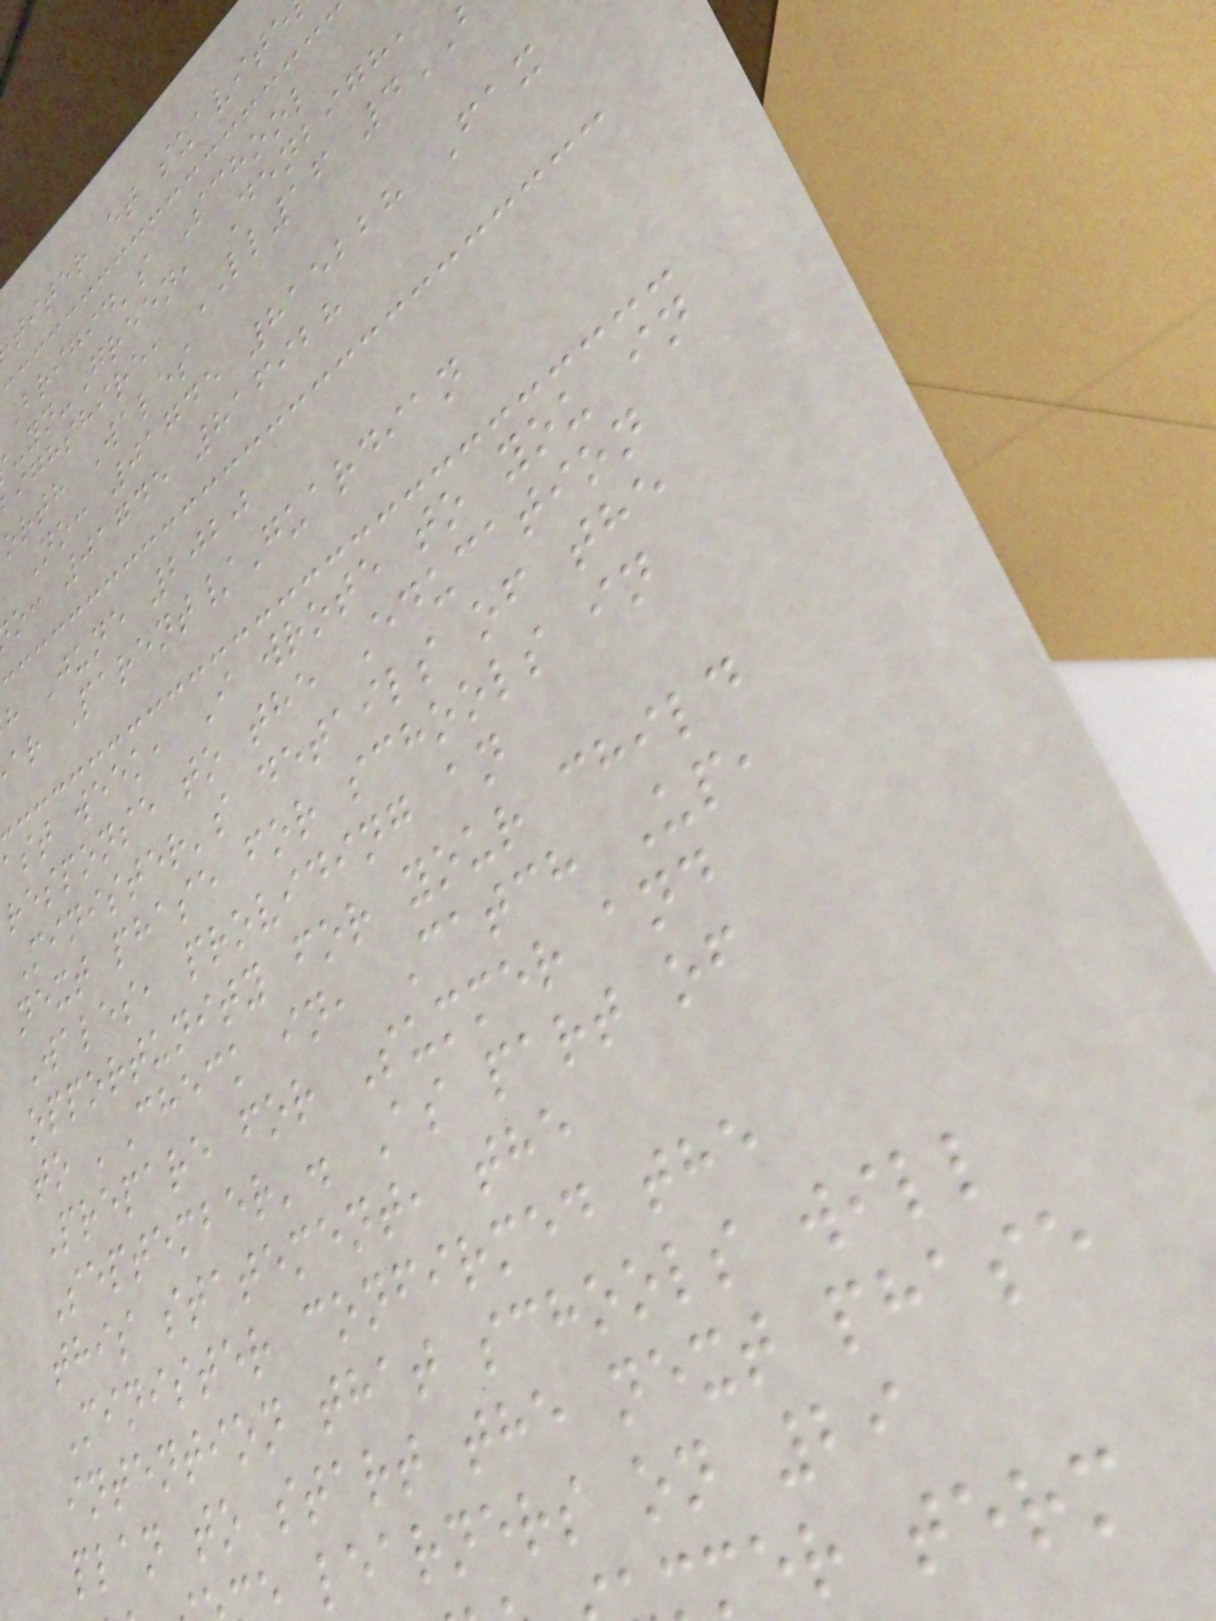titer et
Brigid's School
-yn-Green, Denbigh,
ighshire, LL16 4
orth Wales
No: 01745 815228 Fax
o: 01745 816928
h June 2020
ar Parent/Guardian
ast week, I wrote to you in
response to the Education
Minister's details of the
next phase for schools in
Wales, providing an
opportunity for your child
to 'Check in, Catch Up,
Prepare for Summer and
September'. As part of
this statement, the
Minister confirmed the
intention that schools will
plan to start the next phase
learners on 29
mer term
